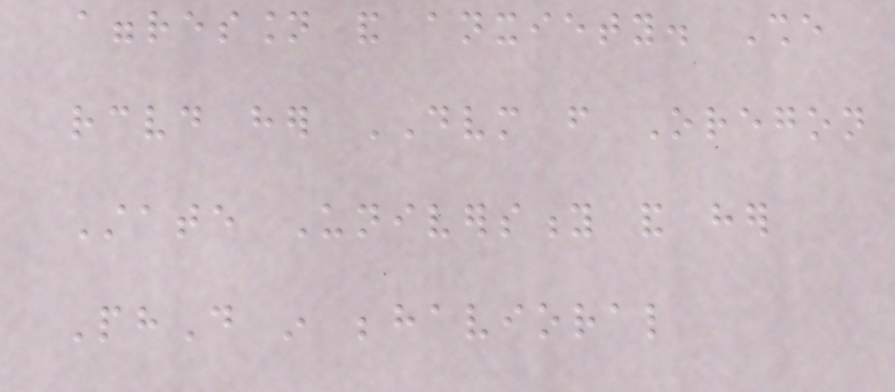aggression and anxiety. She
received her DVM from Oregon
State University and her
PhD in behavioral
